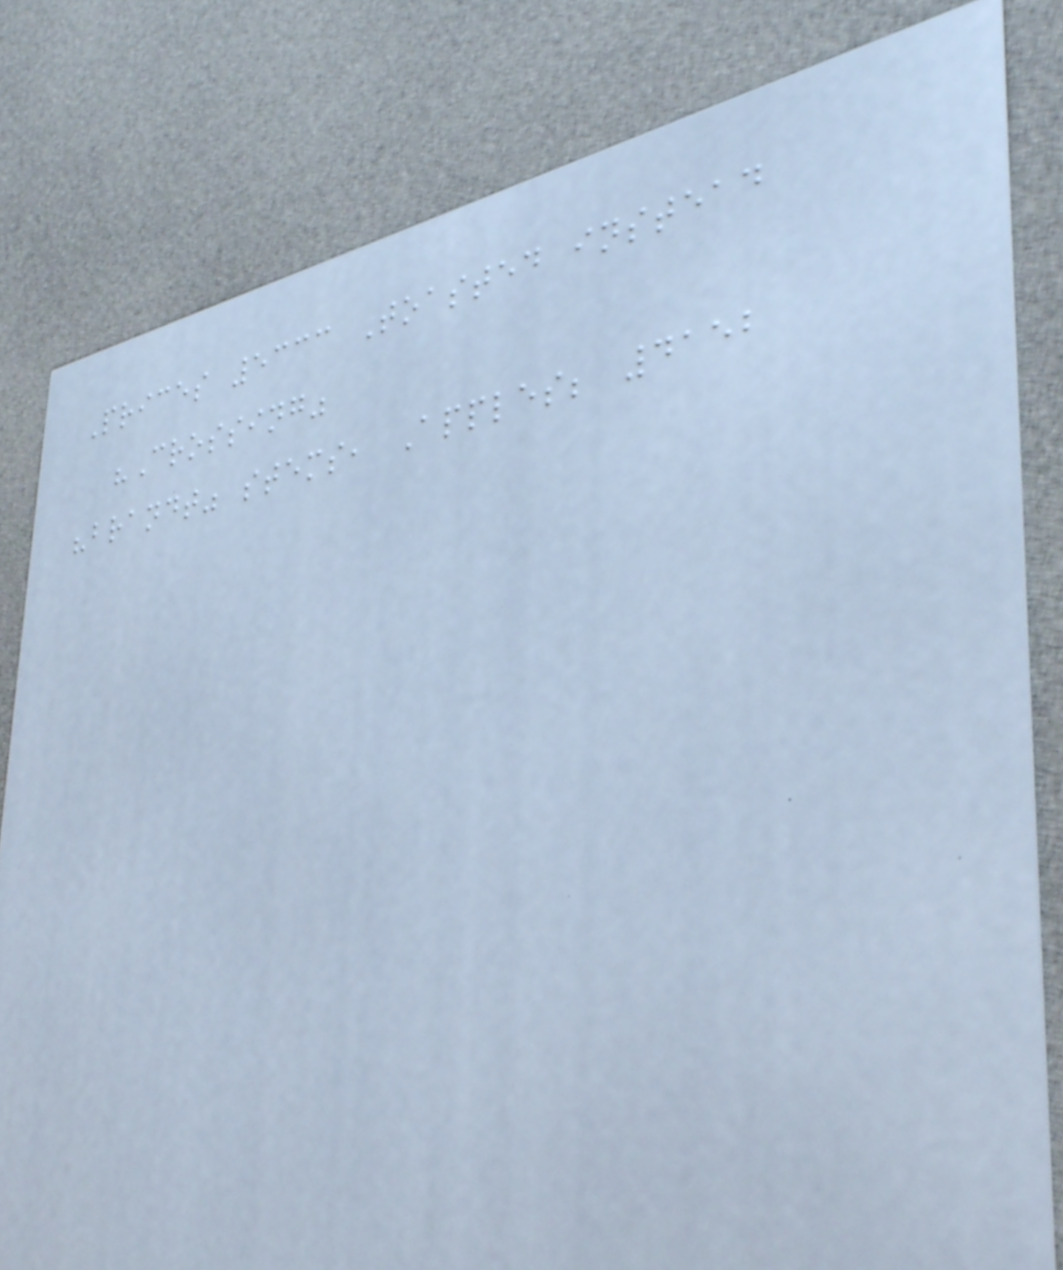Prices 5333 Toasted instead
"Crossing"
"brandt" stems, Apples; 4152
